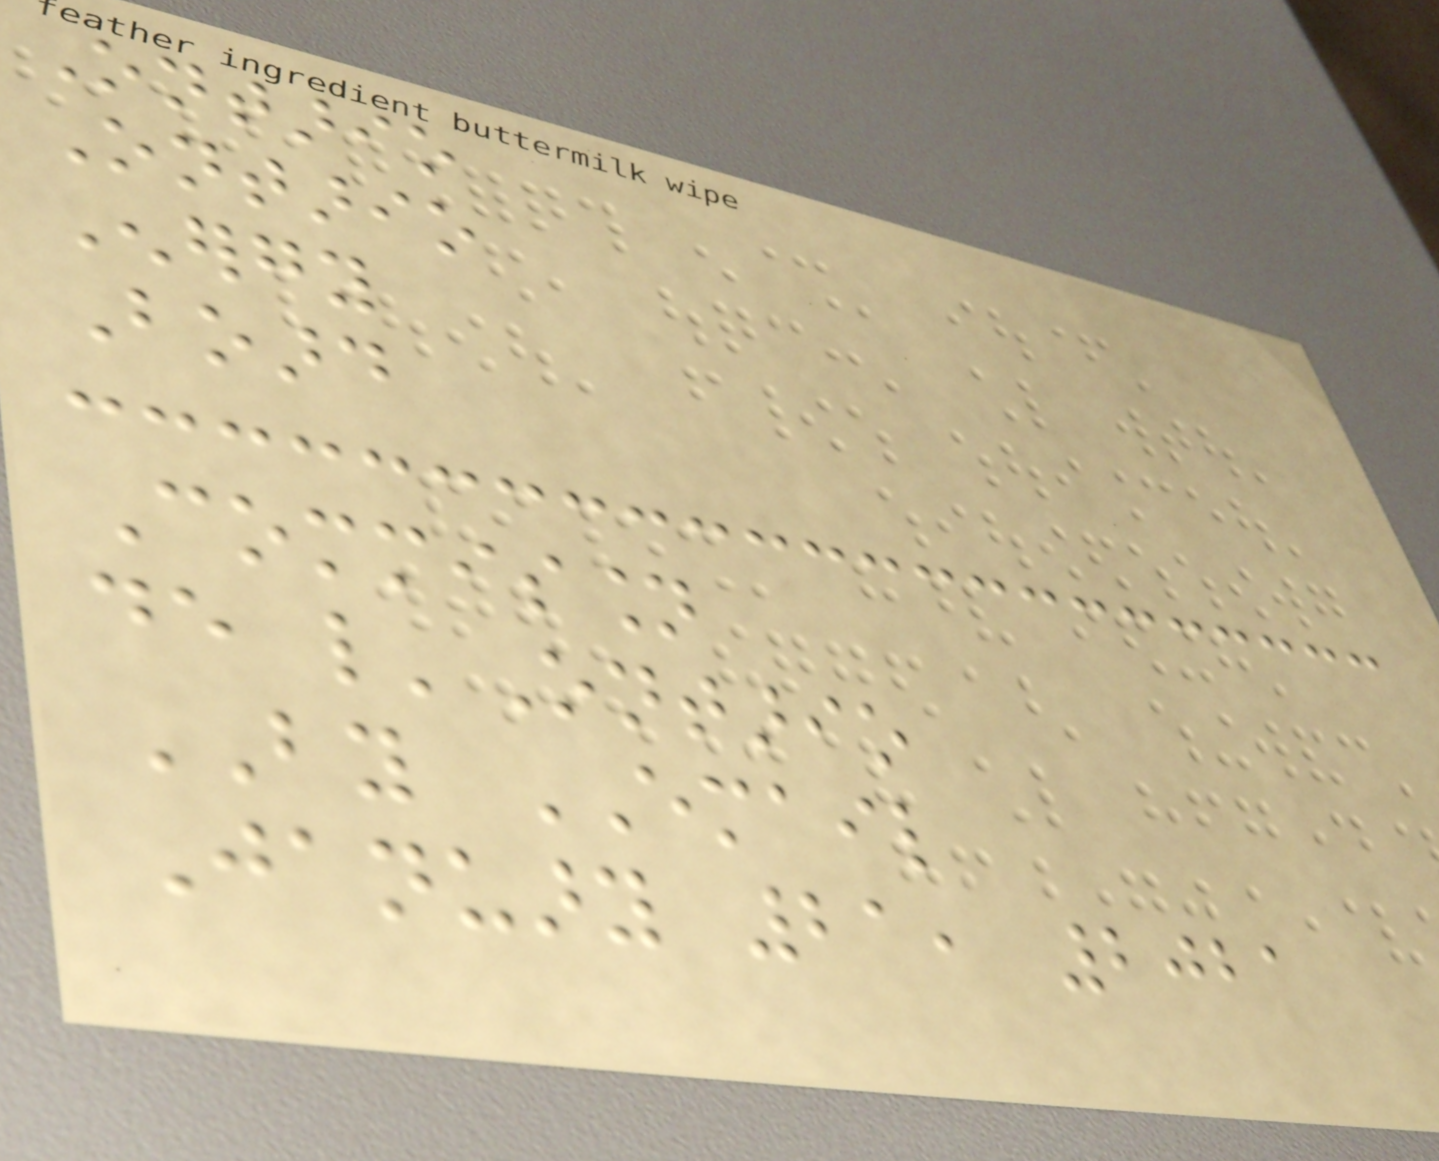Ontario
Ontario
Energy
Board
Commission
de l'Ontario
BY EMAIL
January 21, 2021
